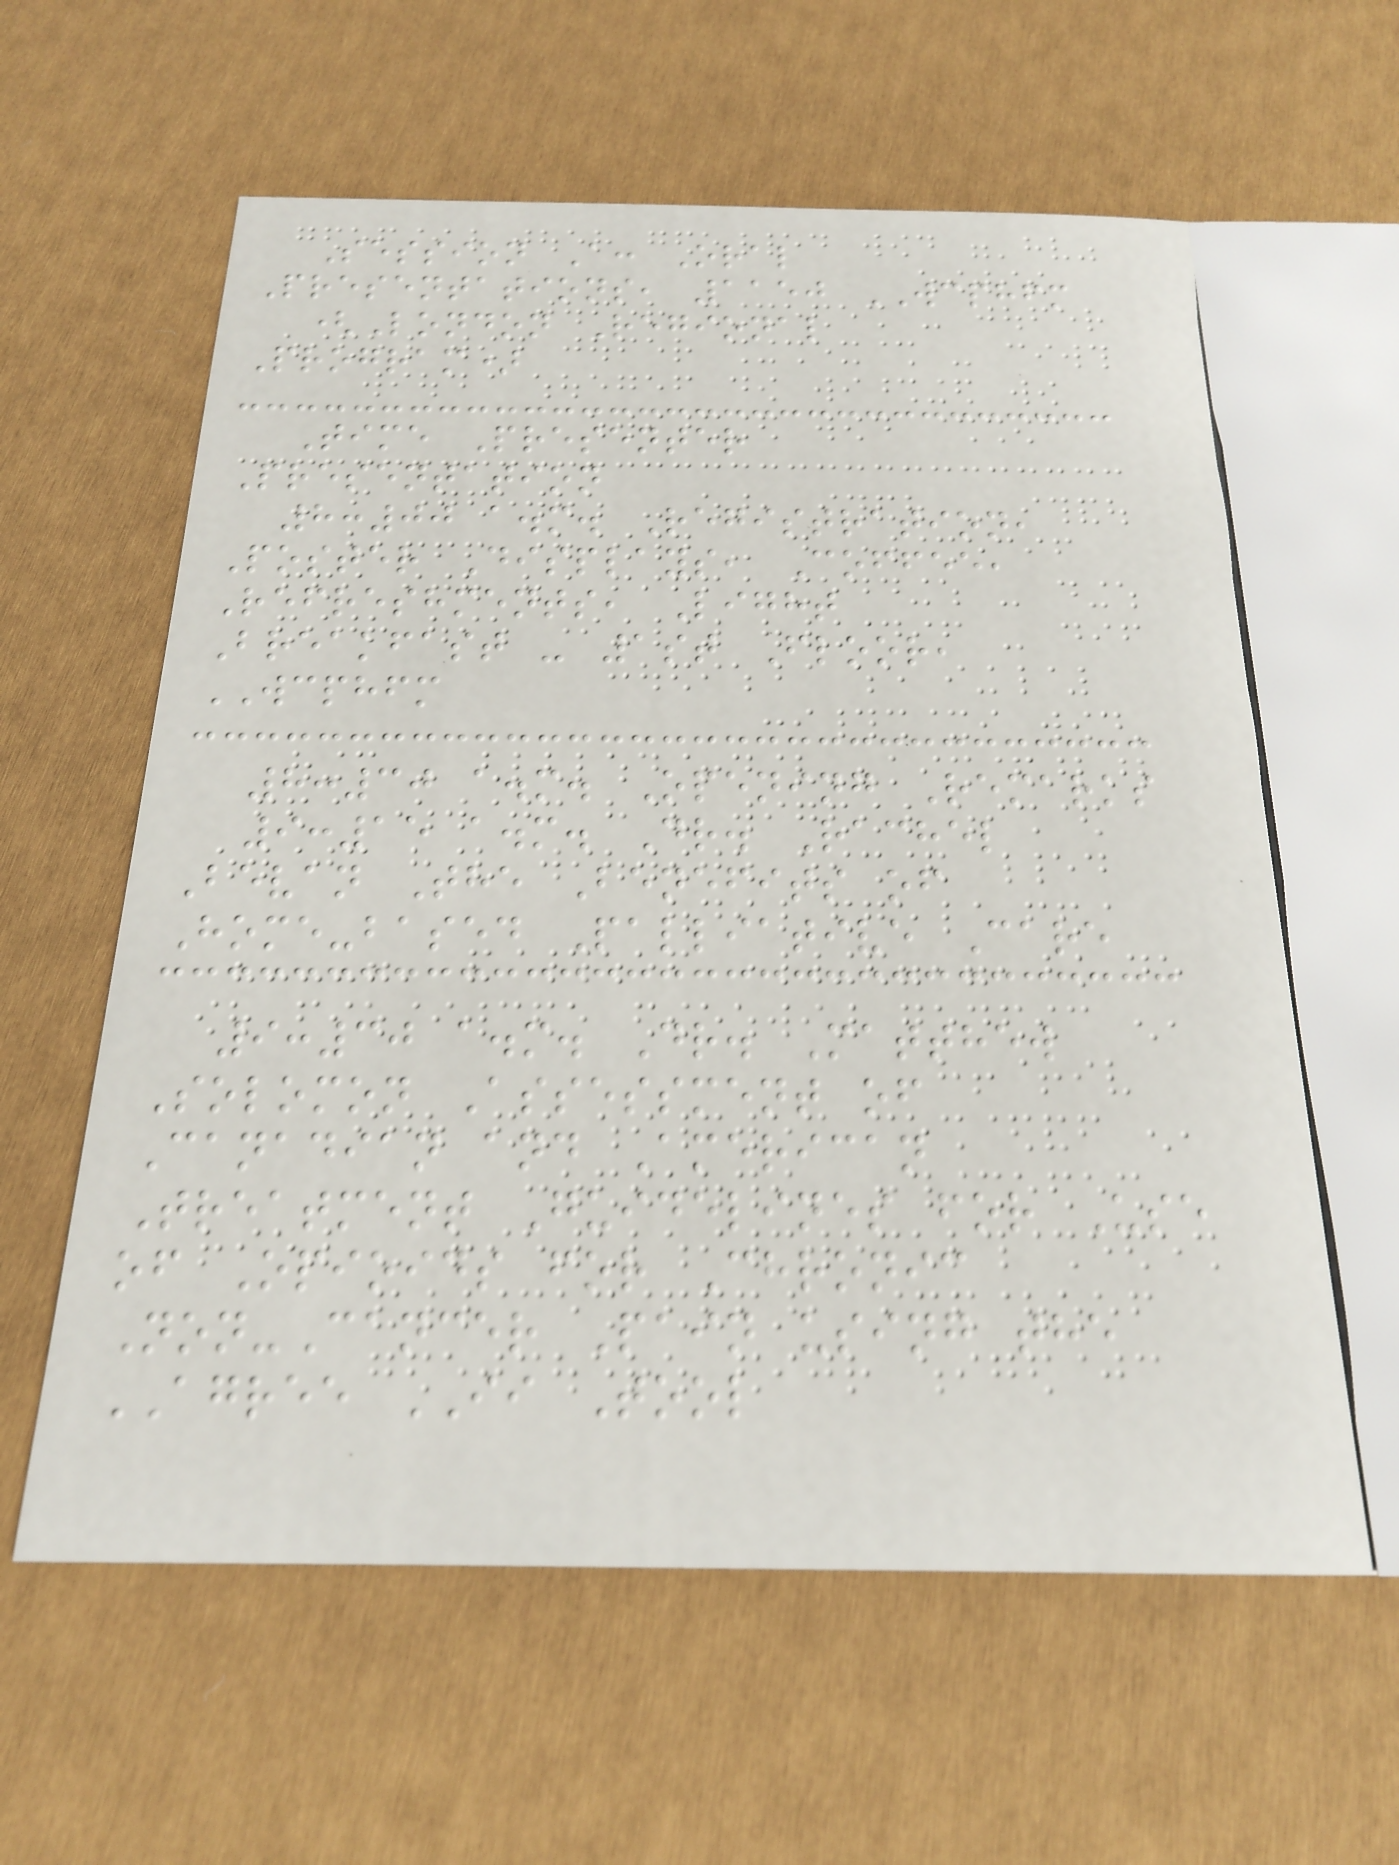Session A: Oral
Presentations, 1150 WCPHFM
(London Regional
Program)
Time Presenter
Presentation
8:00 a.m. Registration,
Poster Displays, Coffee,
Refreshments, Light
Breakfast - 1st Floor,
WCPHFM
8:30 a.m. Opening Remarks
9:15 a.m. Dr. Rachel
Bevan The Benefits of
Home-based Palliative Care
9:30 a.m. Dr. Matthew
Solomon Assessment of
Canadian and American
Treatment Guidelines for Use
of Opioids for Chronic
Non-Cancer Pain using the
AGREE II Tool
